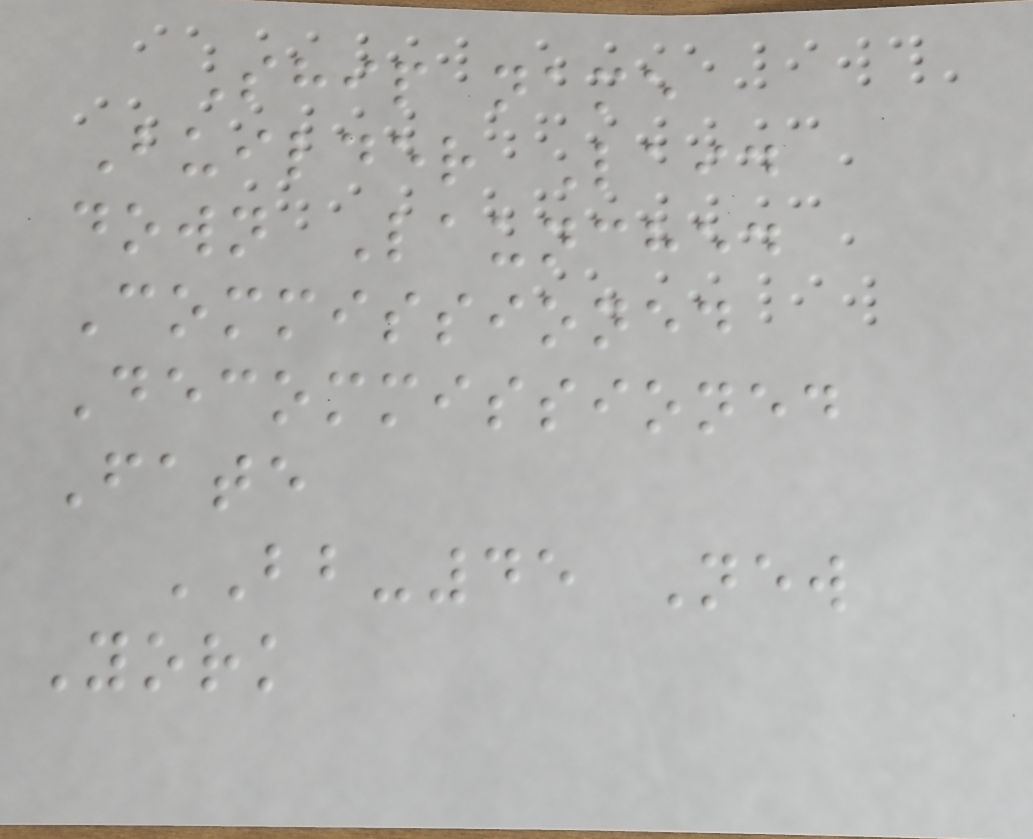Ship name
Builder Laid
down Launched
Commissioned
Decommissioned
Fate
BB-45 New
York
